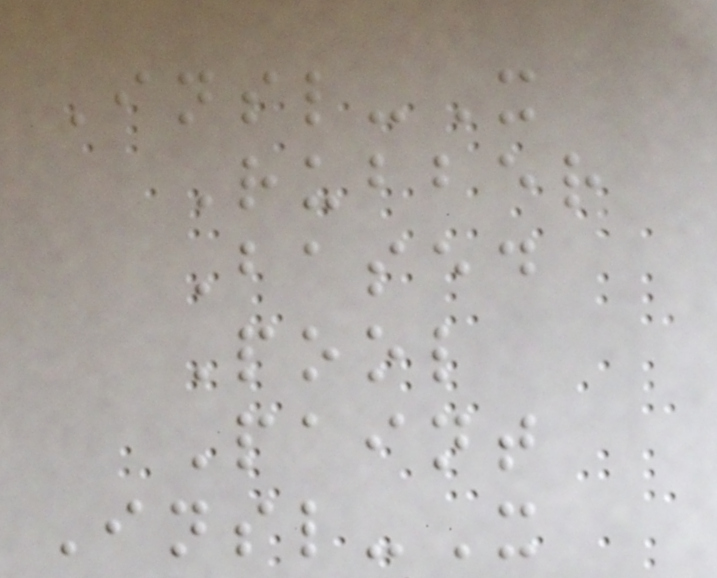Insl-X
Rubber
Based
Pool
Paint
Insl-X
